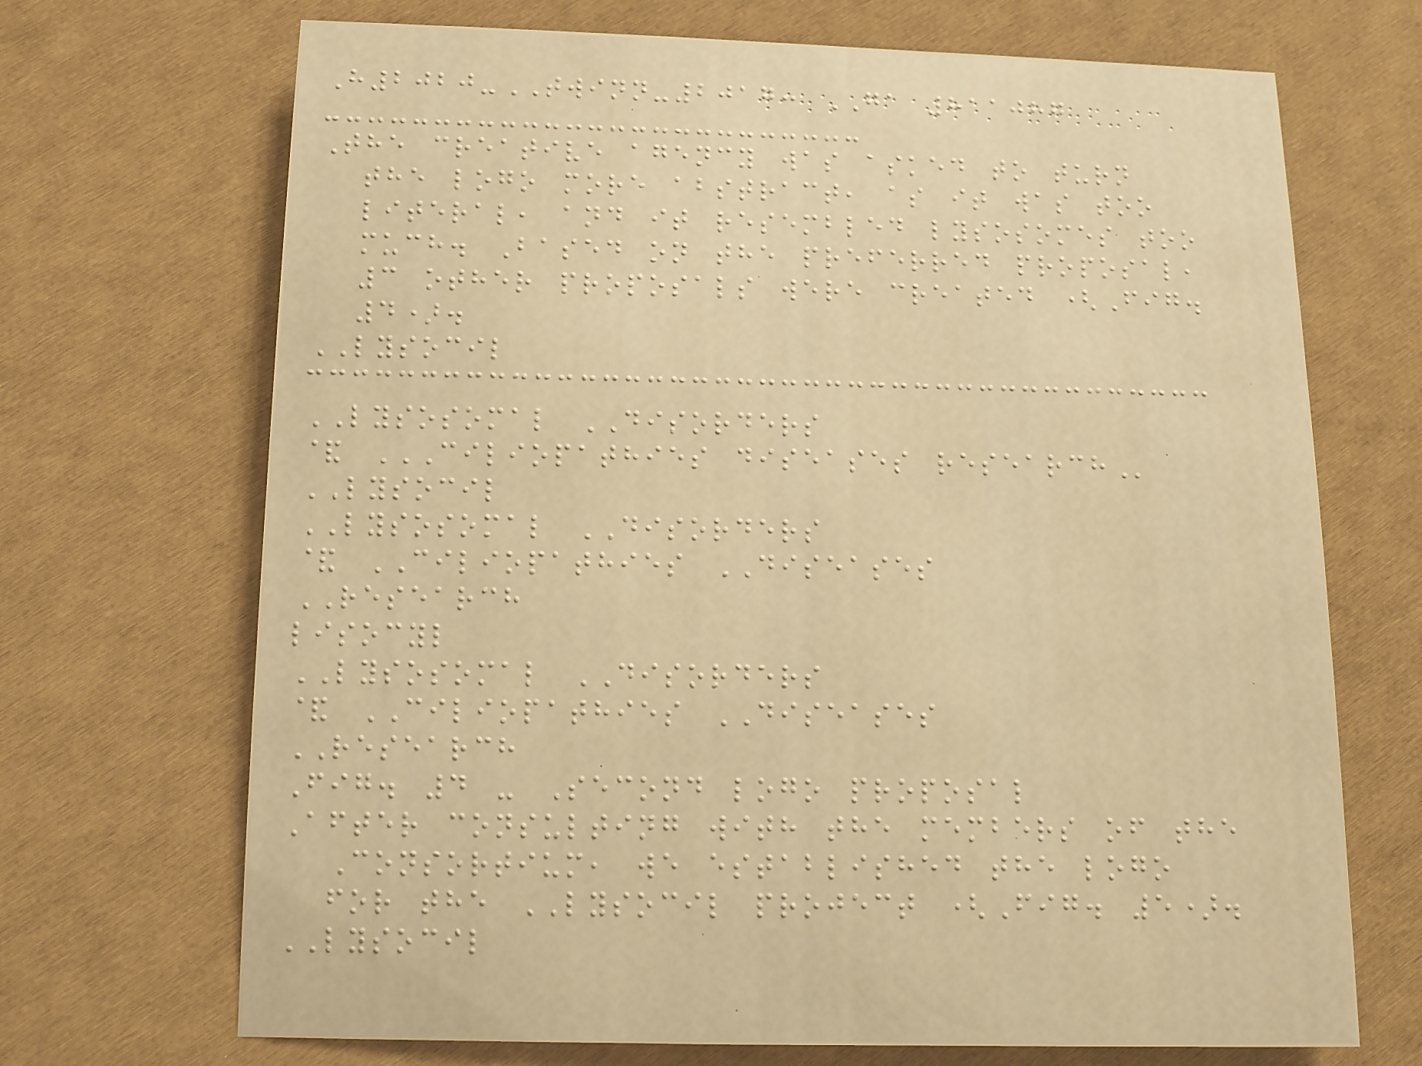H2020-TWINN-2017: GA 811087
The creative agency was asked to turn
the logo more abstract, as it was too
literal, and it resembled lysosomes too
much. Based on the preferred proposal,
3 other proposals were created (Fig.
4).
LYSOCIL
LYSOSOMAL DISORDERS
& CILIOPATHIES DISEASES RESEARCH
LYSOCIL
LYSOSOMAL DISORDERS
& CILIOPATHIES DISEASES
RESEARCH
lisocyl
LYSOSOMAL DISORDERS
& CILIOPATHIES DISEASES
RESEARCH
Fig. 4 - Second logo proposal
After consulting with the members of the
Consortium, we established the logo
for the LYSOCIL project (Fig. 5).
LYSOCIL
